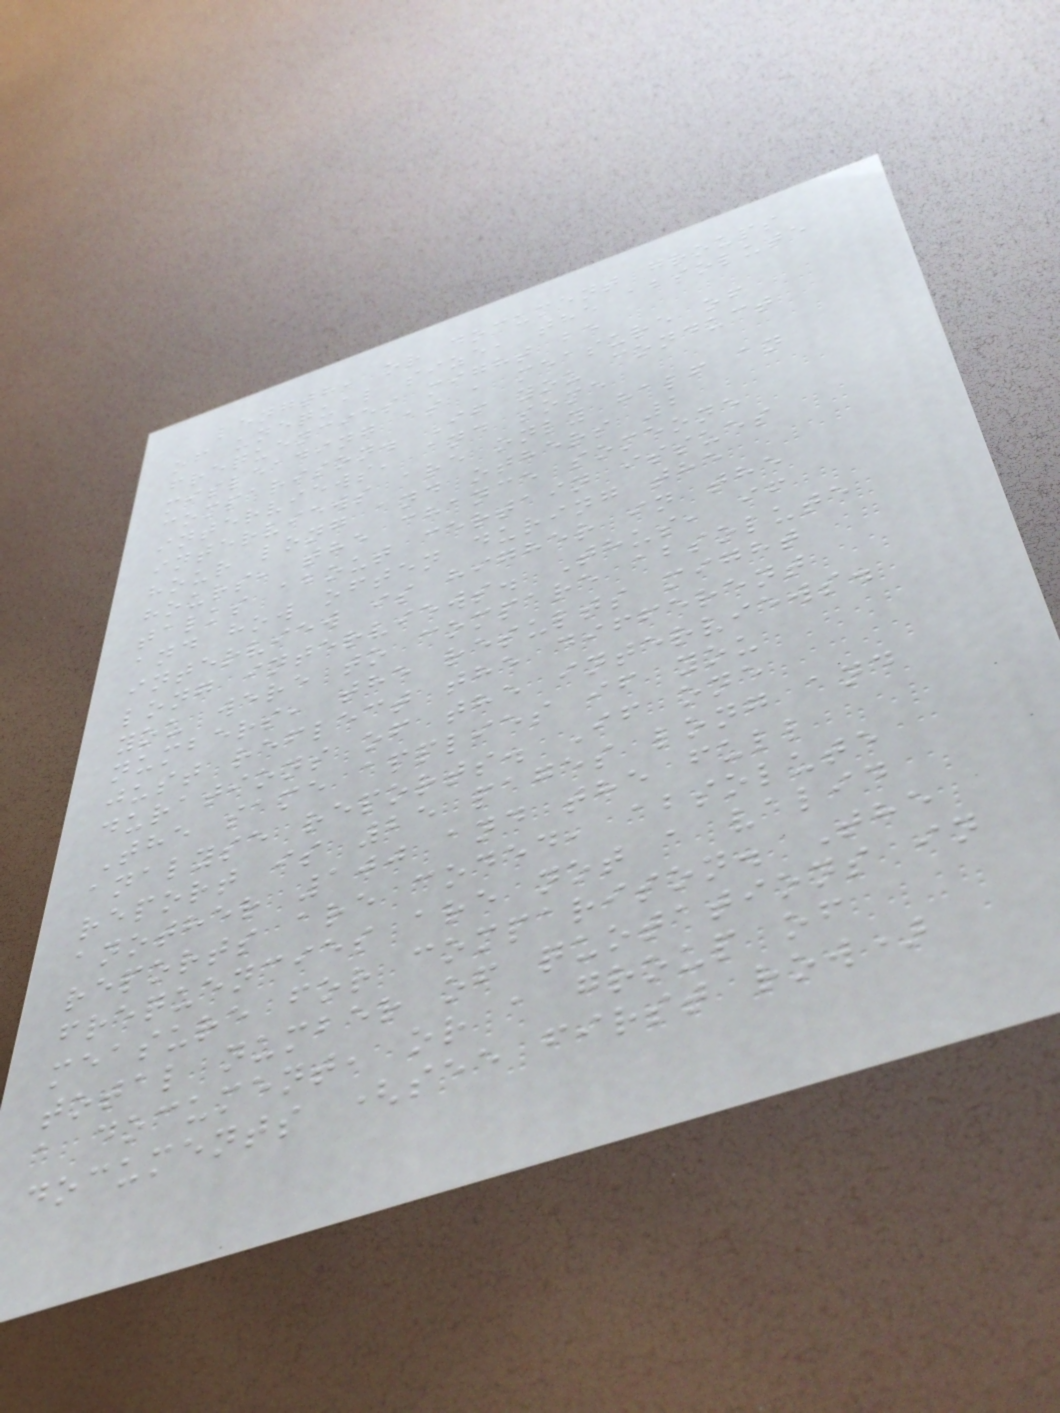length, or document groups
of unequal size, the absolute
frequencies might be
misleading as a measure of
comparison. If you conduct
interviews, and some
interviews are only half an
hour long and others 2
hours, the chance someone
talks about certain issues
and how often during the
interview is higher in the
long interviews. Thus, if
you were to compare absolute
numbers, the results might
just reflect the different
durations of the interviews.
The same applies if you
analyse reports. If one
report is 25 pages long and
another 100 and the full
reports are coded, absolute
frequencies are not a valid
measure for comparison. The
total number of quotations in
a document, or a group of
documents (see first row)
